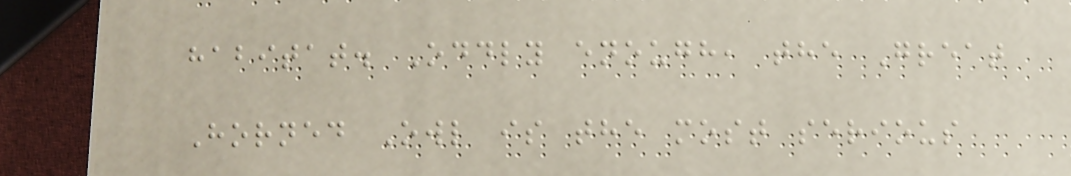habitat. Oddly enough, the Great
Horned Owl is the most serious
